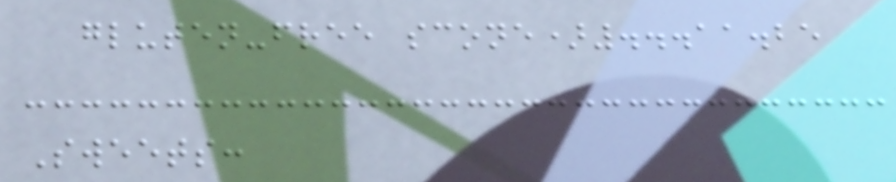gluten-free scone)...11.25
Sweets:
